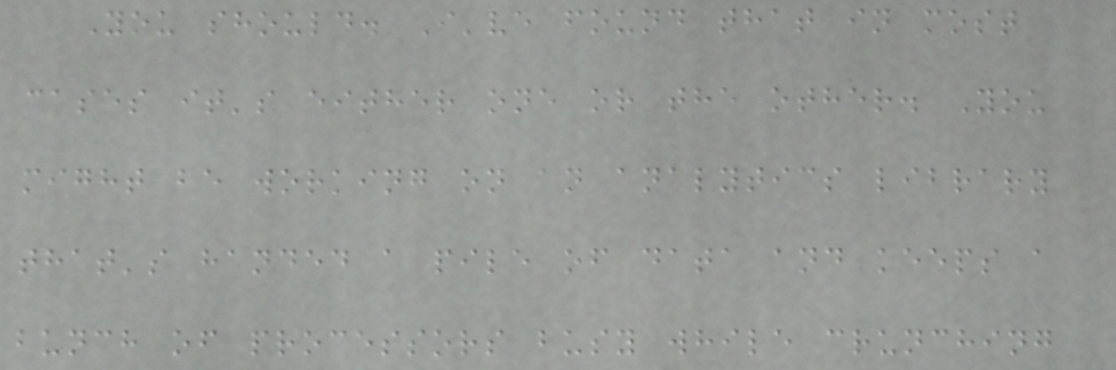You should. I've found that in most
cases it's either one or the other. You
might be working on an analytics library
that's handed a pile of data and keeps a
bunch of processors busy while crunching
